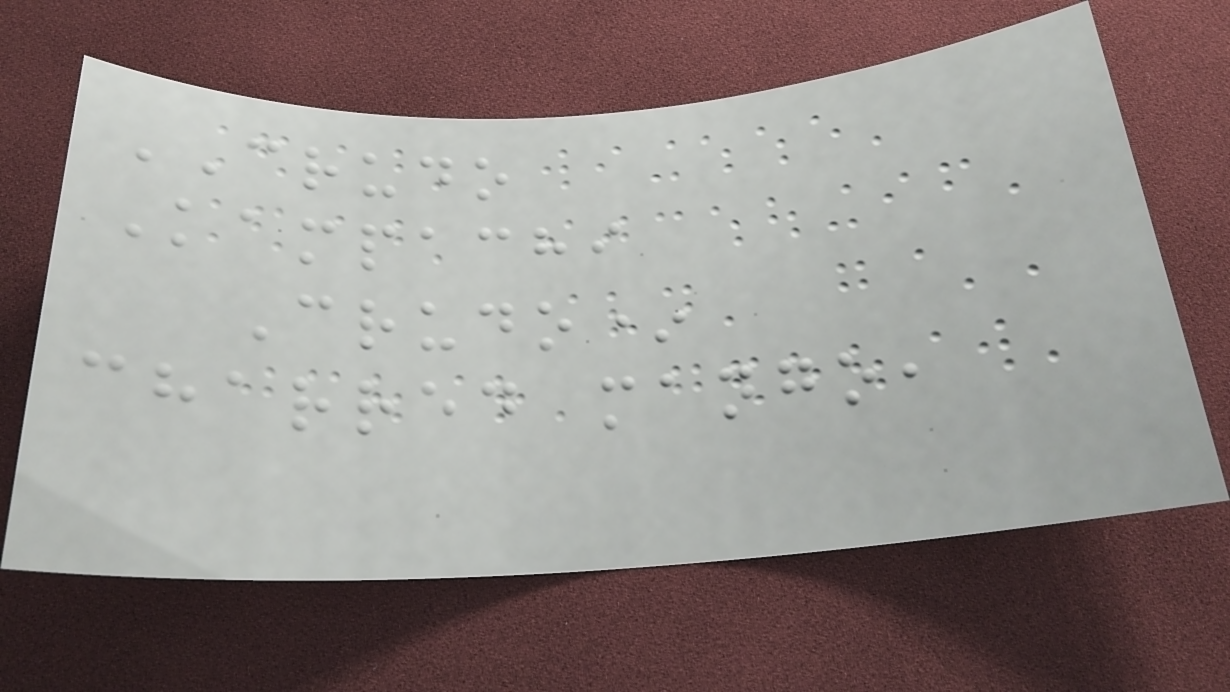CRUDO
Kampachi
Crudo*
charred mango,
